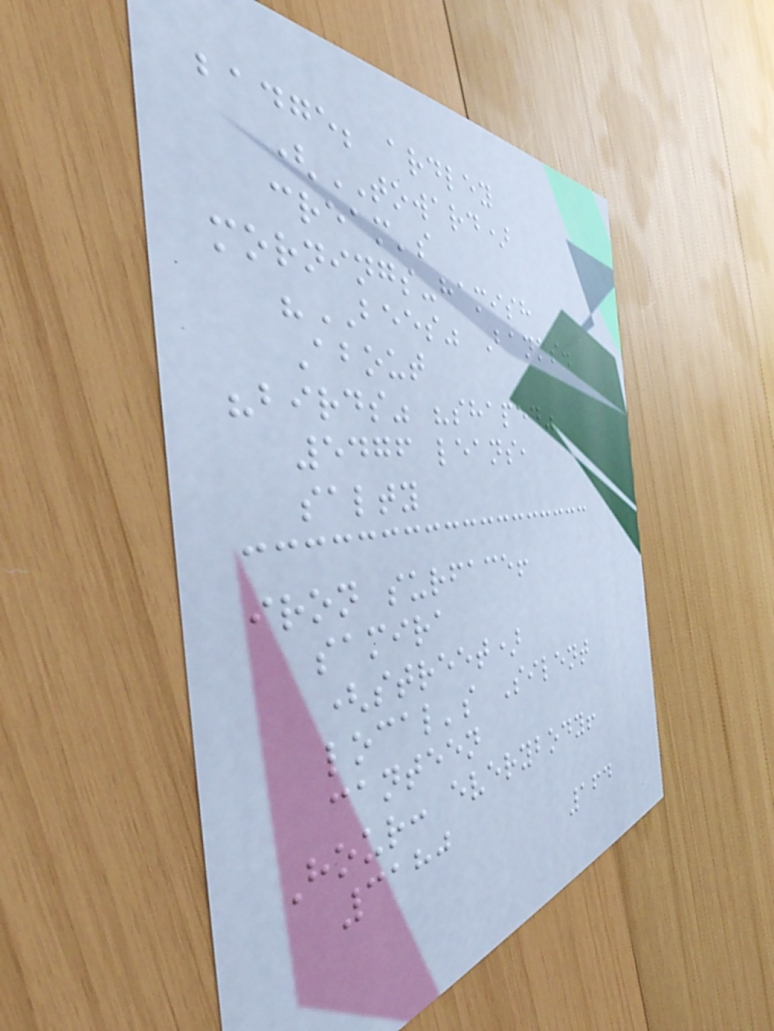badge; ardley
(TOWARD)
cream's
mornings-hamish
"BEES" Banks.
About
"birds" "shaped"
5476 leans,
salty
iron surface!
samira
(street)
local's Silent
canteen
Hour: everybody!
3180
164
